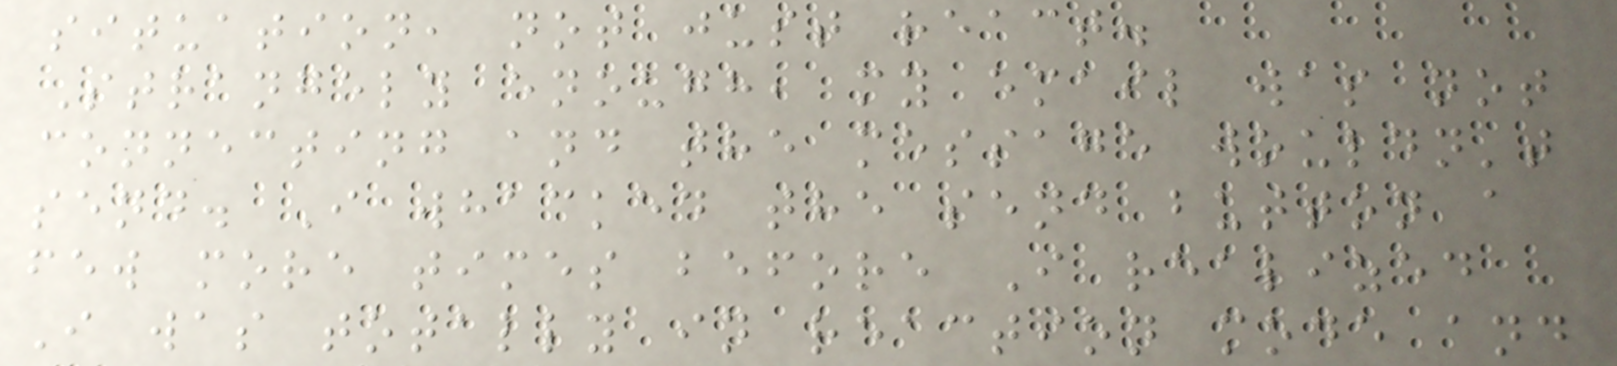situation, not just react.
Strangely enough, my email was not
connecting and the message wouldn't
send. I whacked the send button a
few more times before I realized
I was totally in reaction mode and
